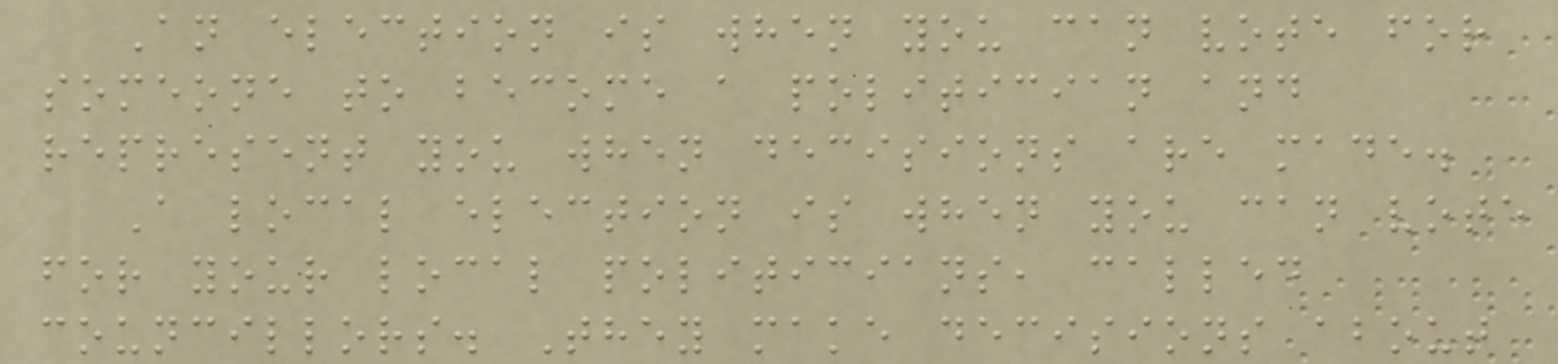An election is when you can vote for
someone to become a politician and
represent you when decisions are made.
A local election is when you can vote
for your local politicians, called
councillors. They make decisions about
